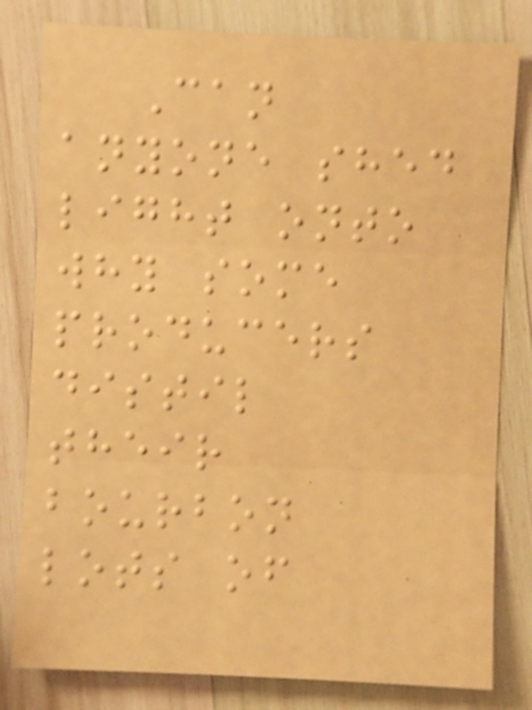Can
anyone shed
light onto
why some
producers
distil
their
bourbon
lots of
